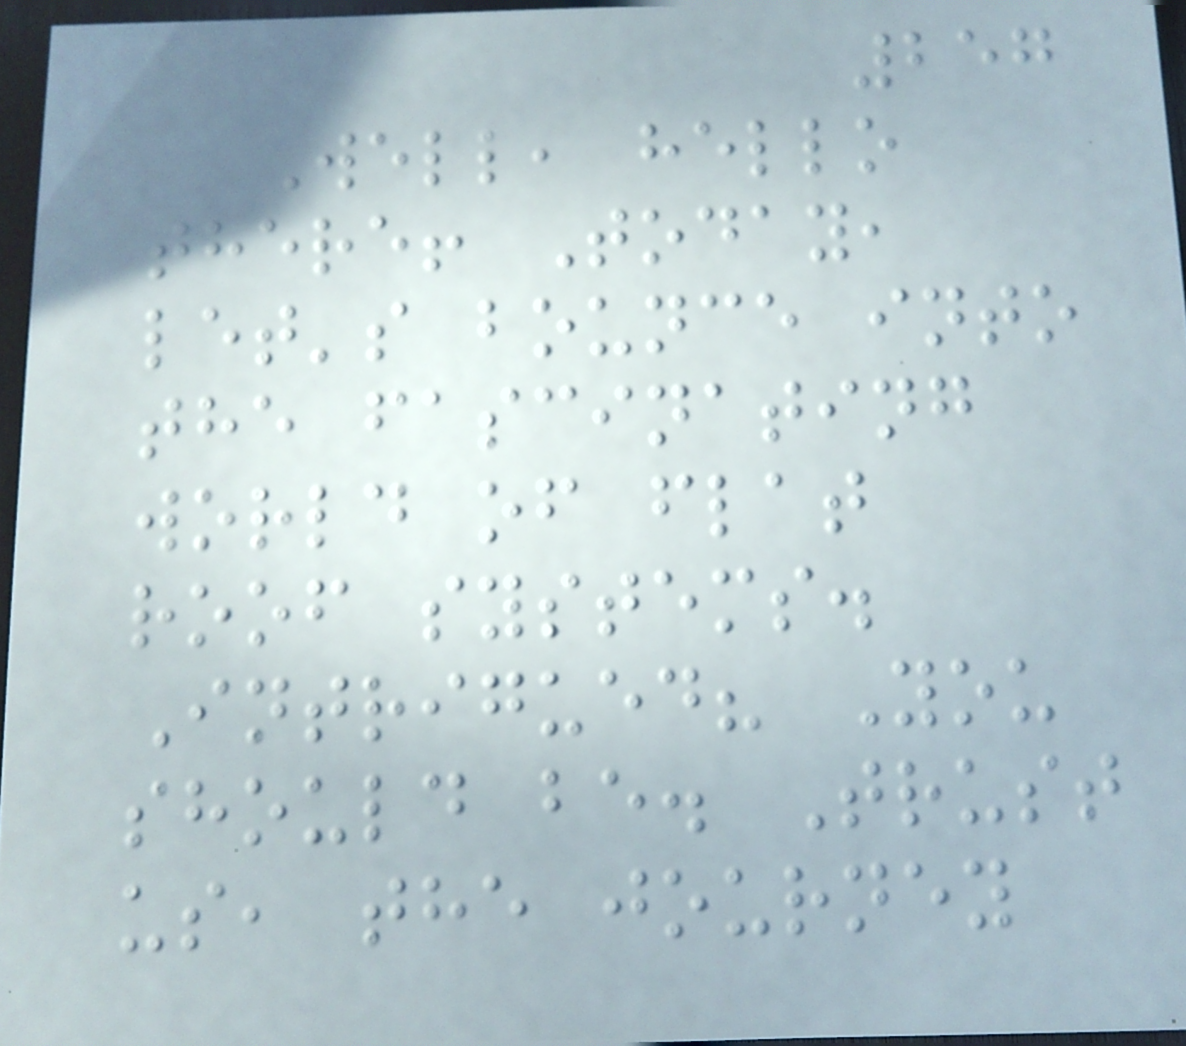257
Well, hello
there! Today,
let's bounce into
the fascinating
world of flat
roof systems.
Intrigued? You
should be. Trust
us, the journey
